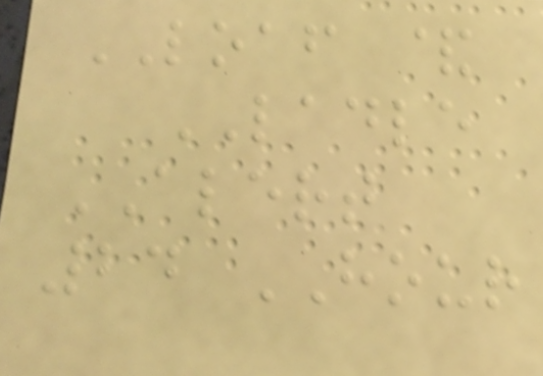LOAF &
LADLE
ALERT
24 HOUR
